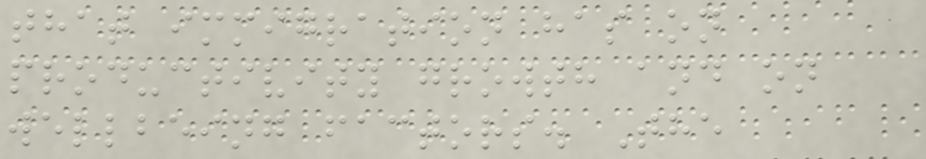that immigration has on
productivity growth and on
wellbeing factors. The
